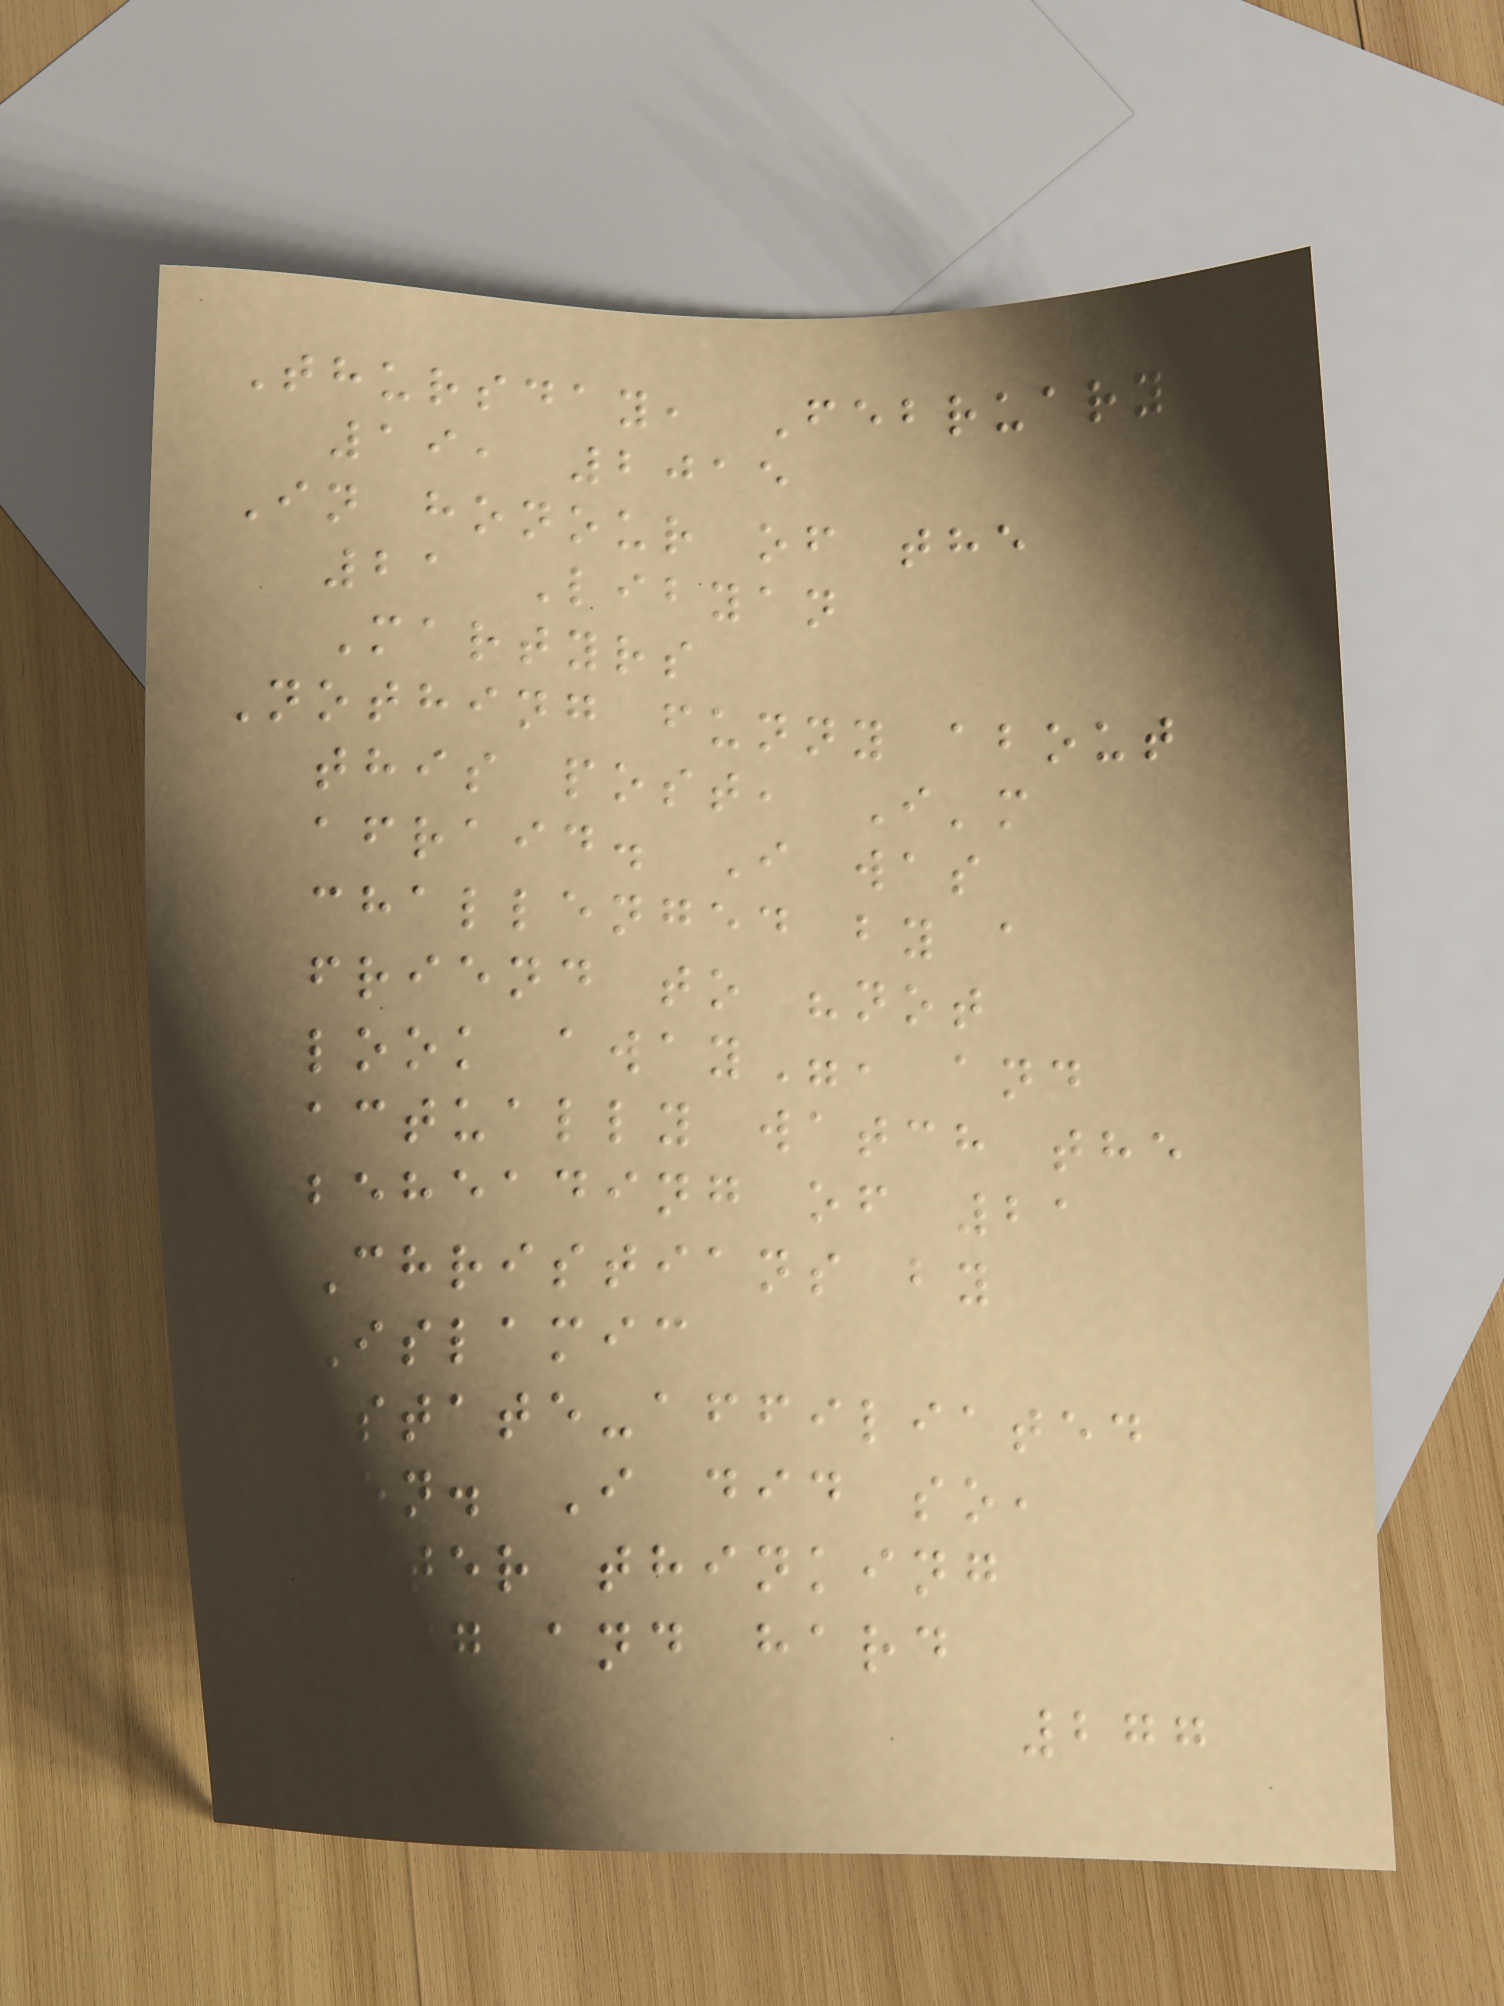Thursday, February
19, 2015
In honour of the
21 Libyan
Martyrs
Nothing funny about
this post, I'm
afraid. I was
challenged by a
friend to "not
look away", and
actually watch the
beheading of 21
Christians by
Islamic
State-affiliated
men. I did so,
after thinking
long and hard
277
